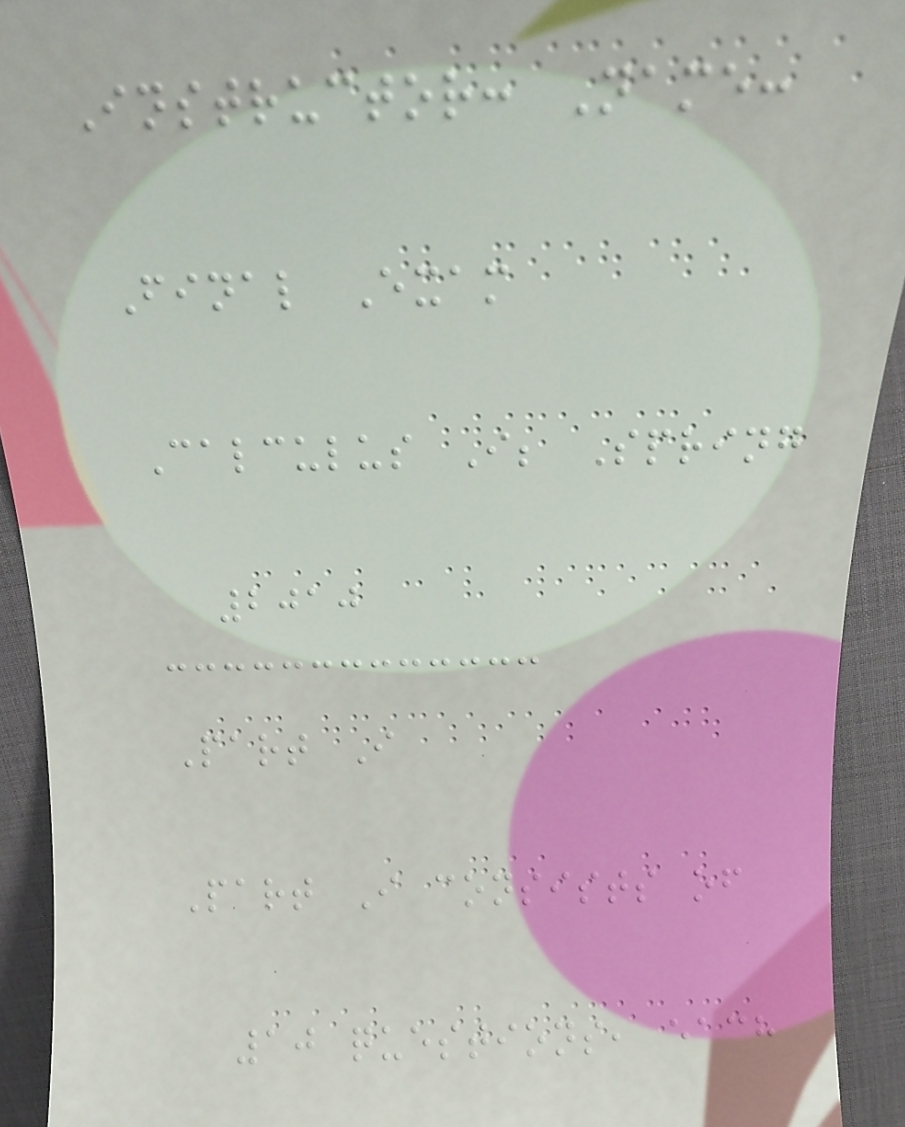Instructor: Name:
Final Exam
Calculus I; Spring
2010
Part I
Part I consists of
10 questions, each
